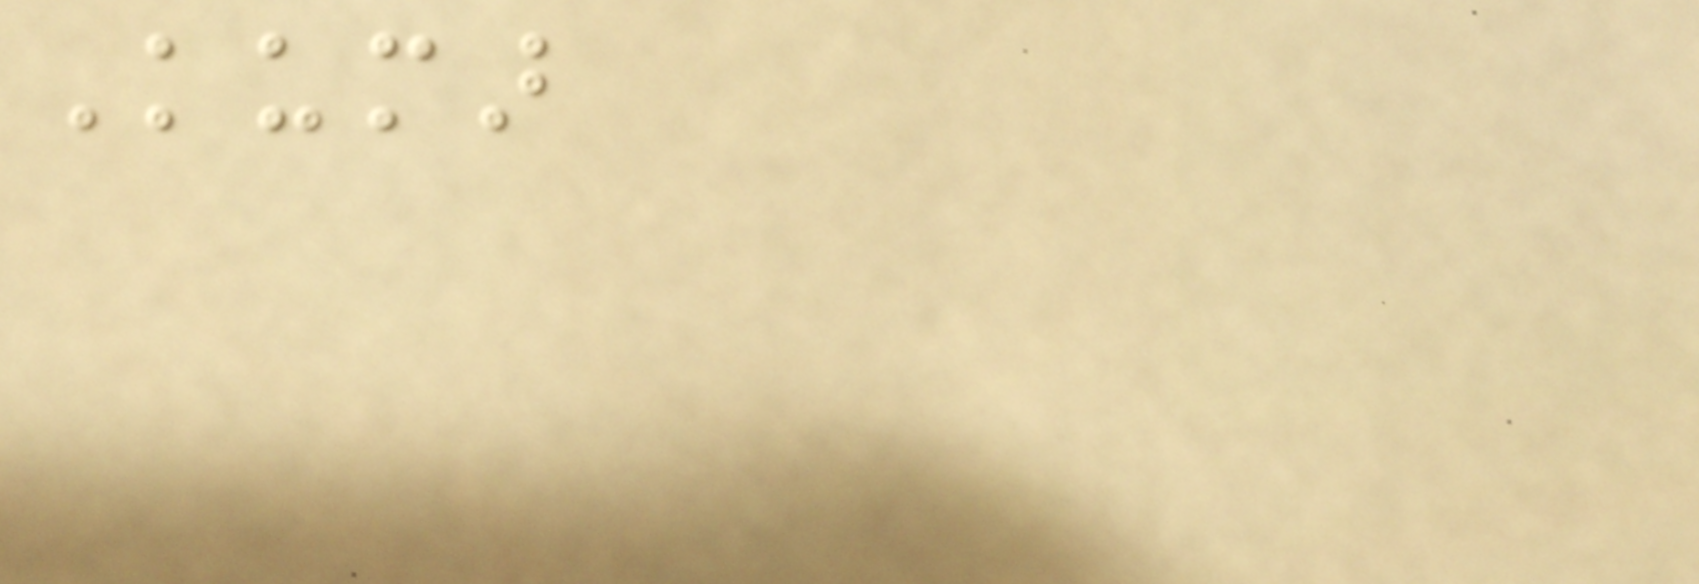Kumar
